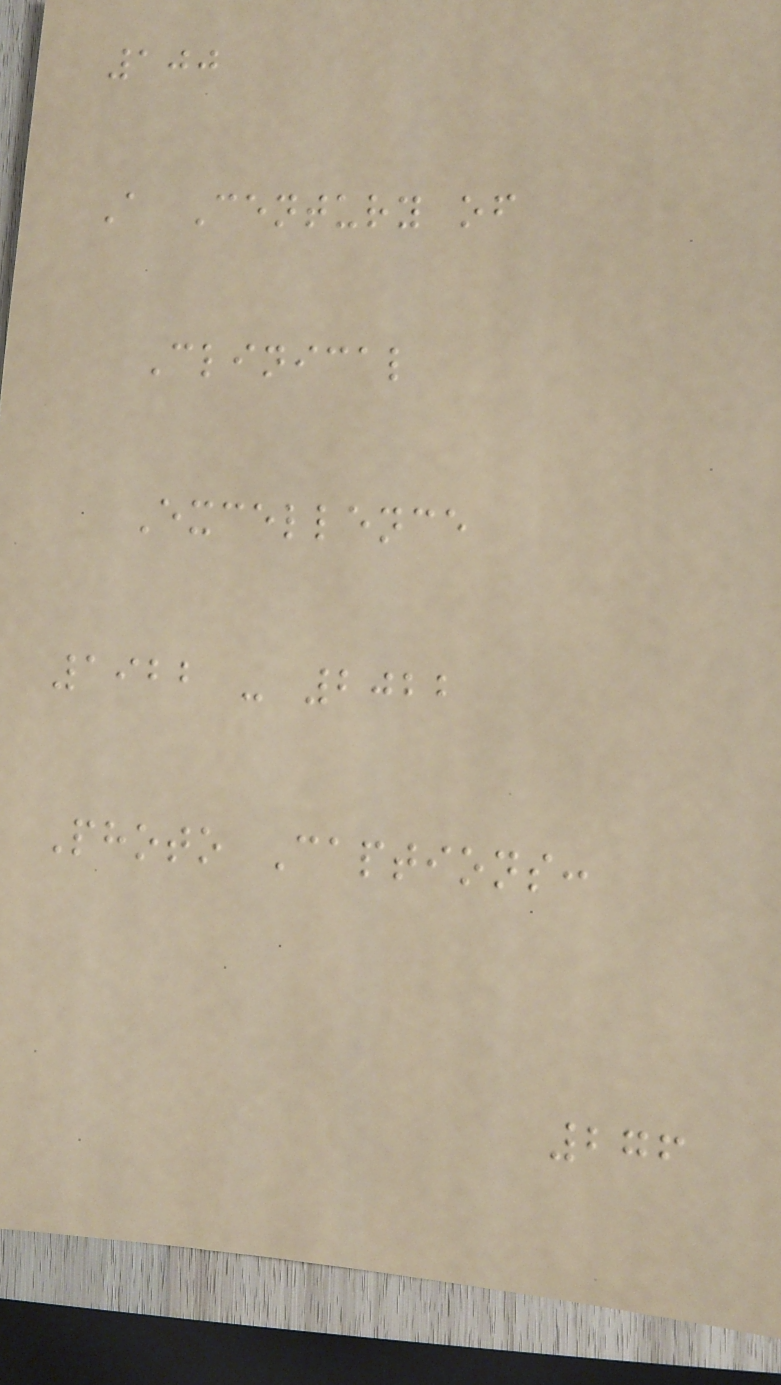100
A Century of
Clinical
Excellence
1922 - 2022
Photo Captions:
276
